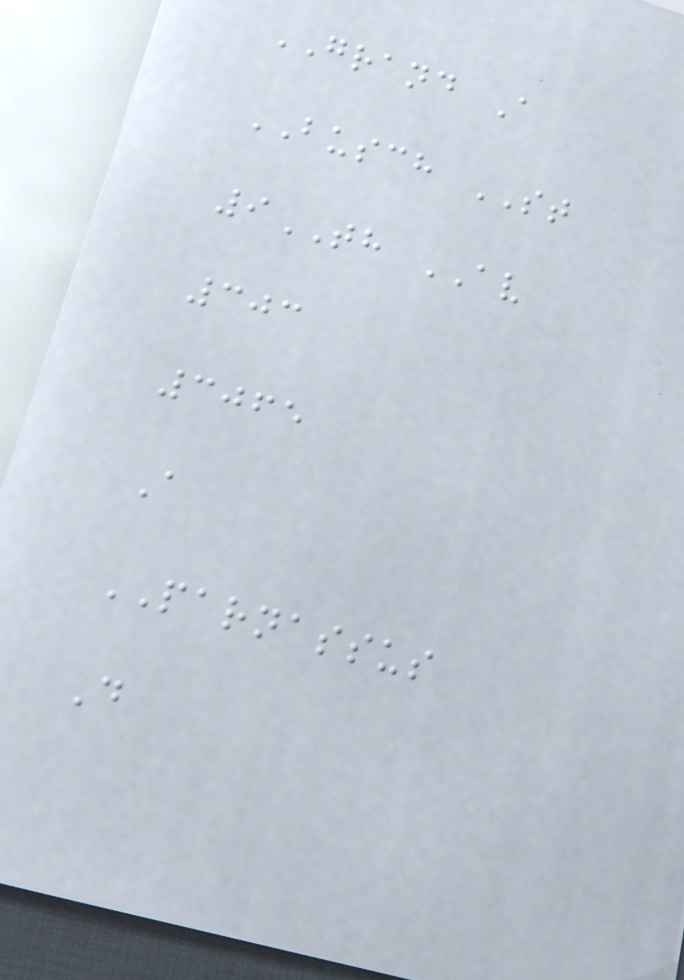GRAND A
BUSCH ST
9TH AV
303
3065
A
PARNASSUS
D
